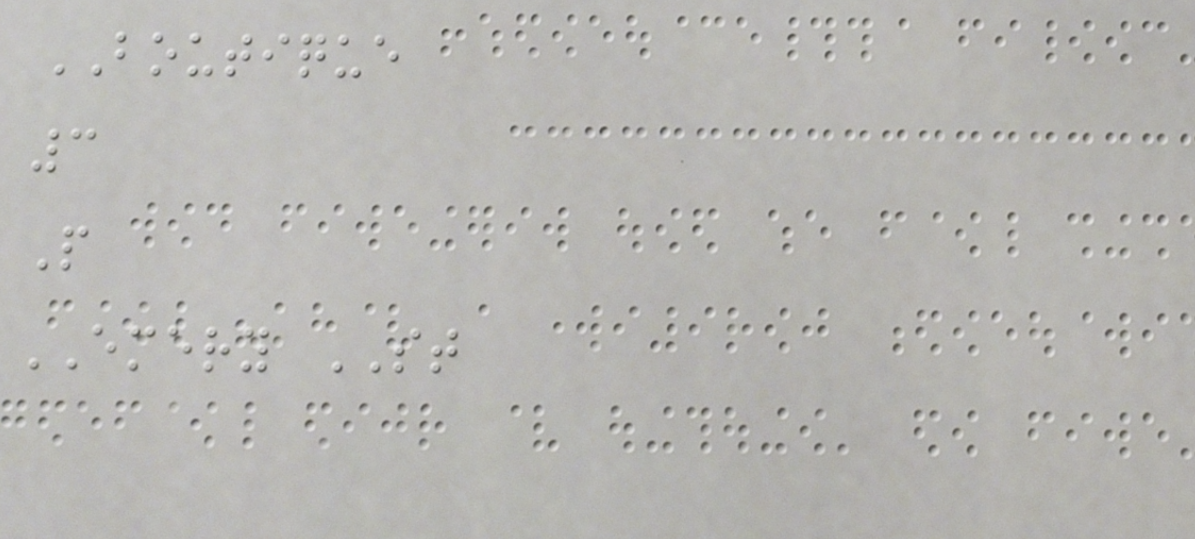BOUTIQUE
3
P
EMERY ST
